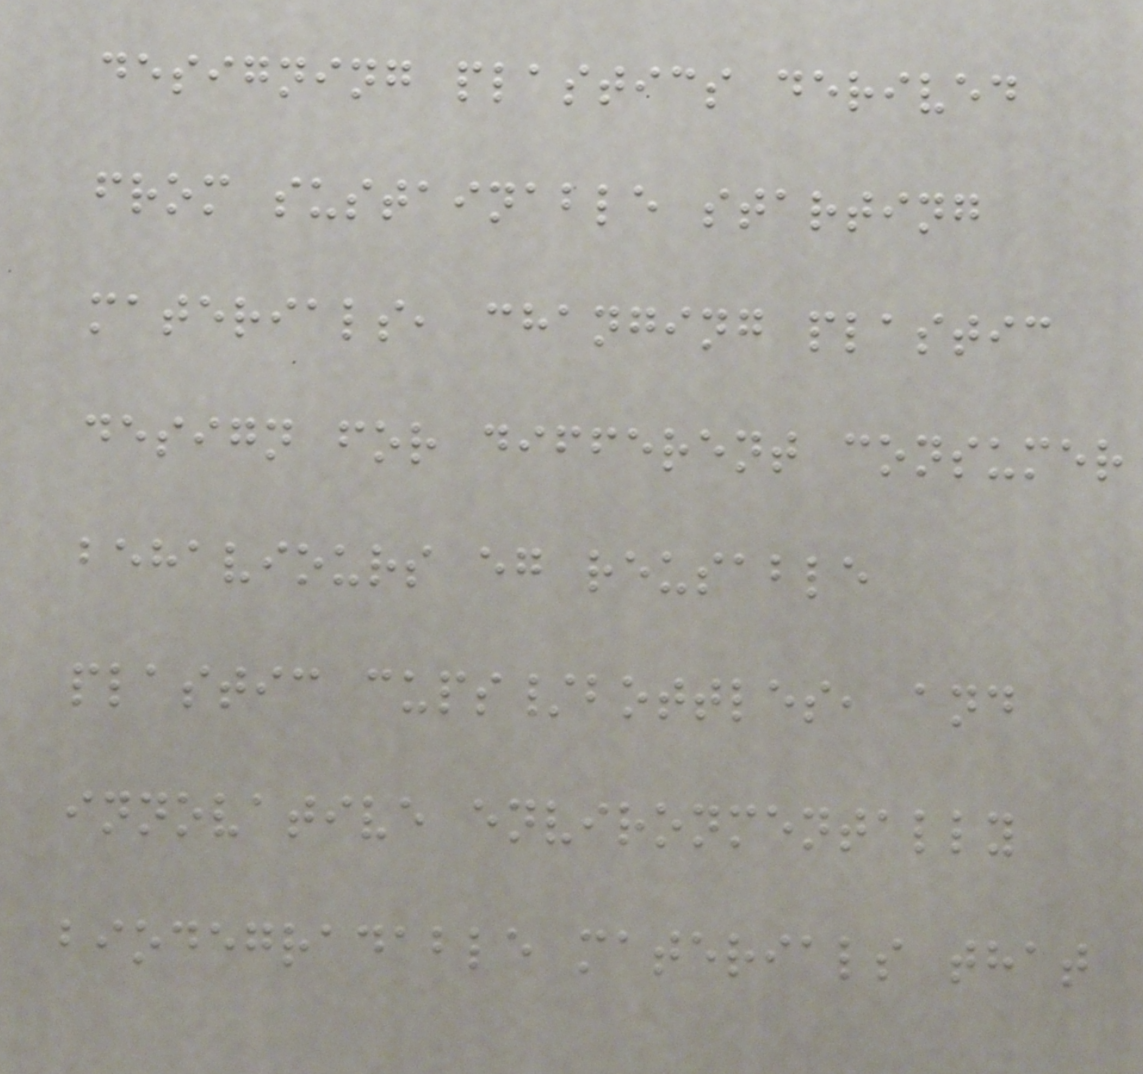designing plastics derived
from sustainable starting
materials, changing plastic
design for different consumer
behaviours eg reusable
plastic cups/bottles, and
innovative environmentally
biodegradable materials that
